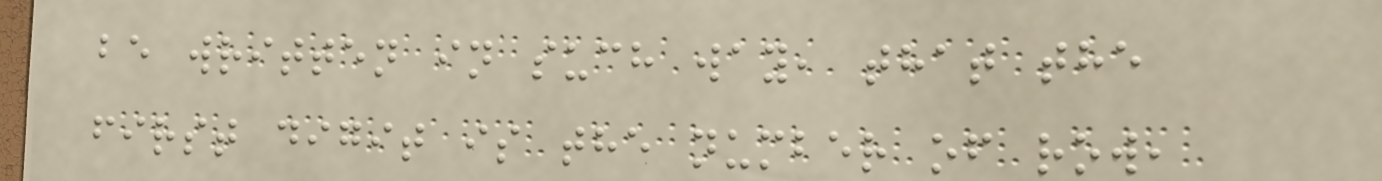be written in such way, that the
first digit is the number of row,
